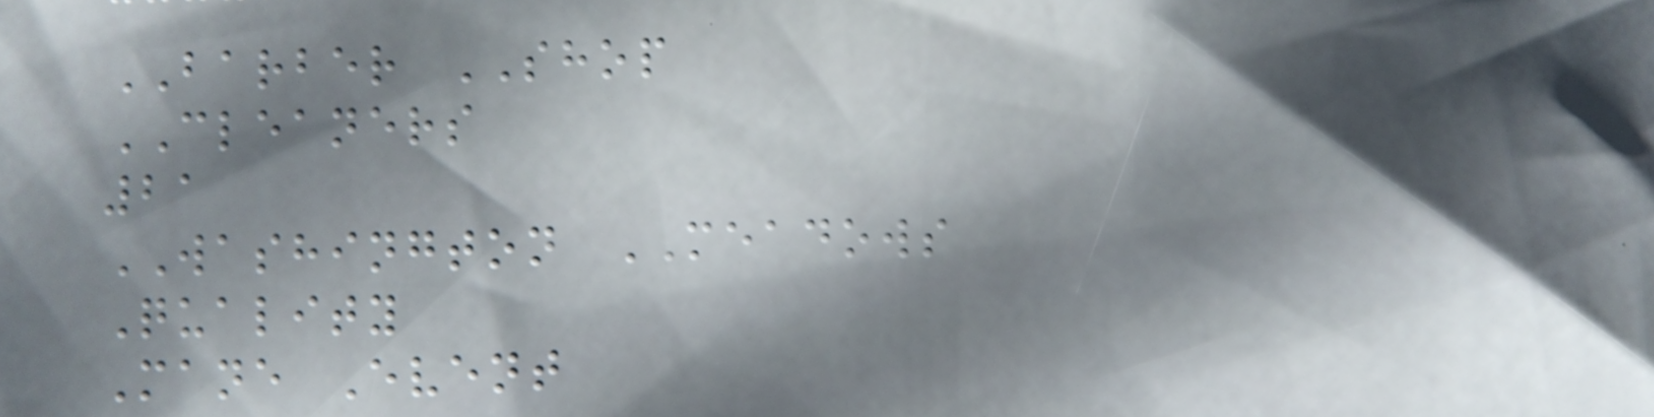BARBER SHOP
CLEANERS
21
WASHINGTON MEADOWS
Quality
Mane Event
